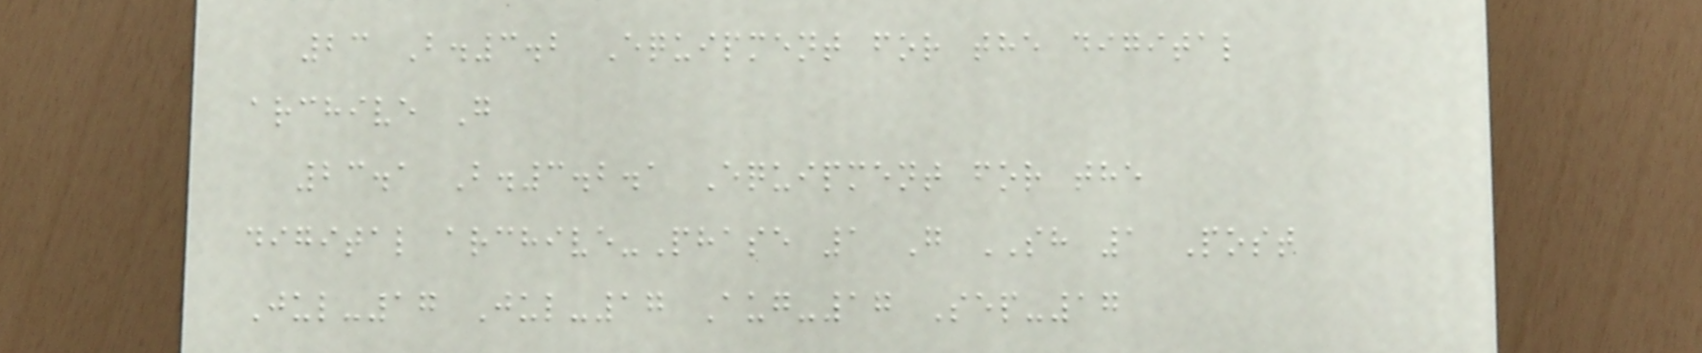23 B.3.2 Equipment for the digital
archive G
23.1 B.3.2.1 Equipment for the
digital archive-Phase 1 G SH 1 Post
Jul-17 Jul-17 Aug-17 Sep-17
